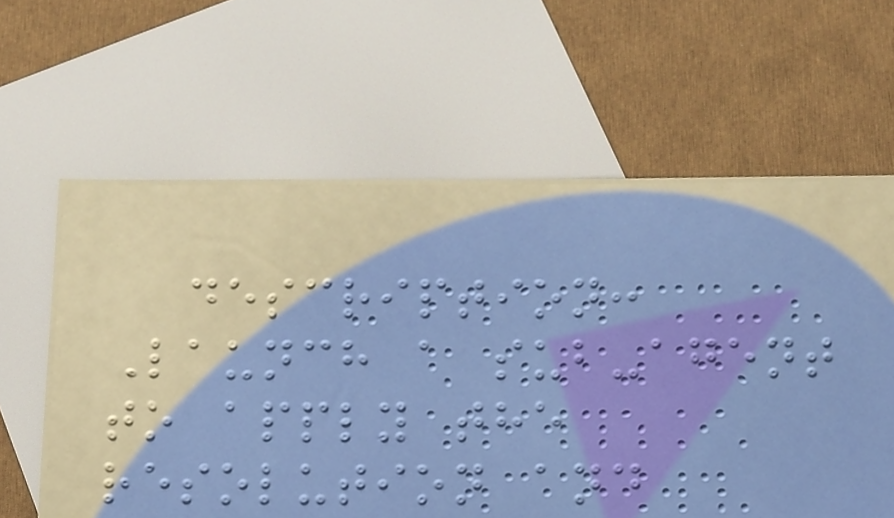description:
Launch a sub-agent
to apply the
resolution and
